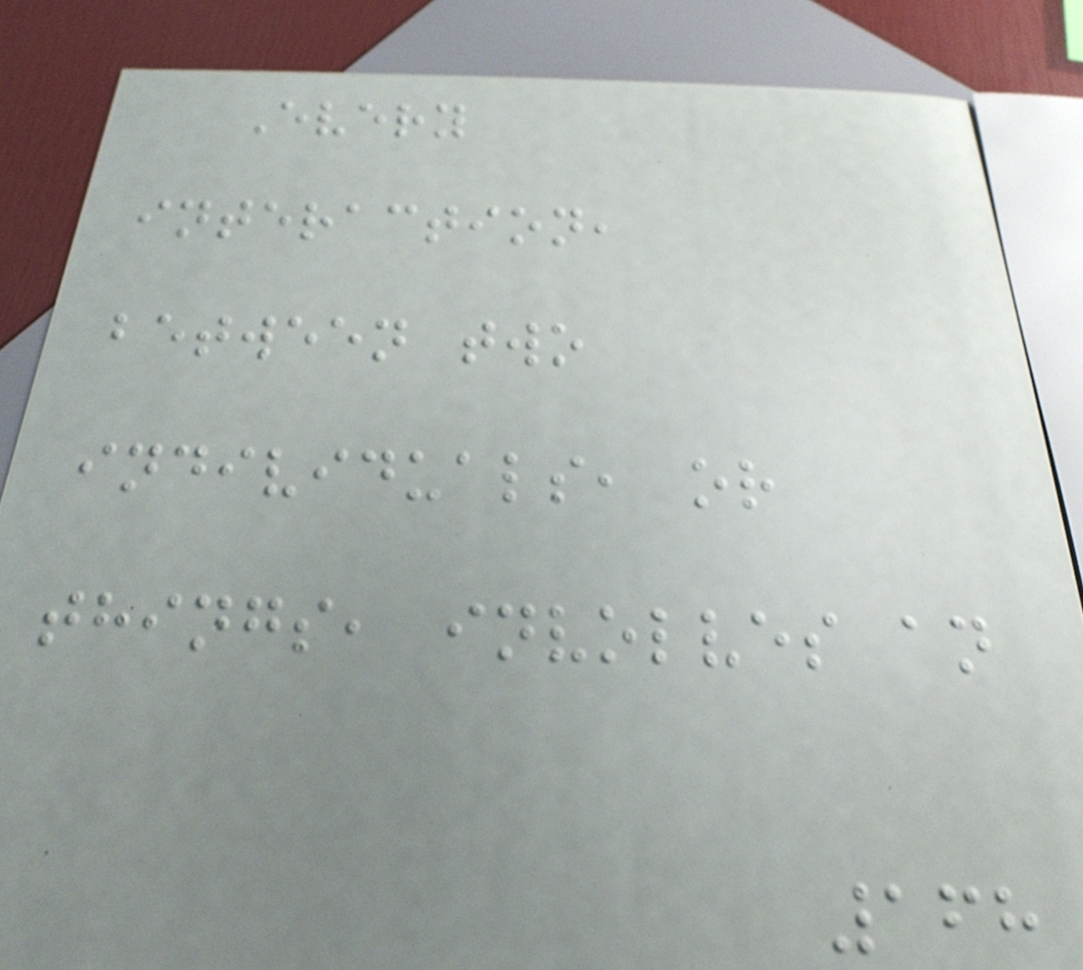Every
interaction,
between two
individuals, or
things, involves an
168
